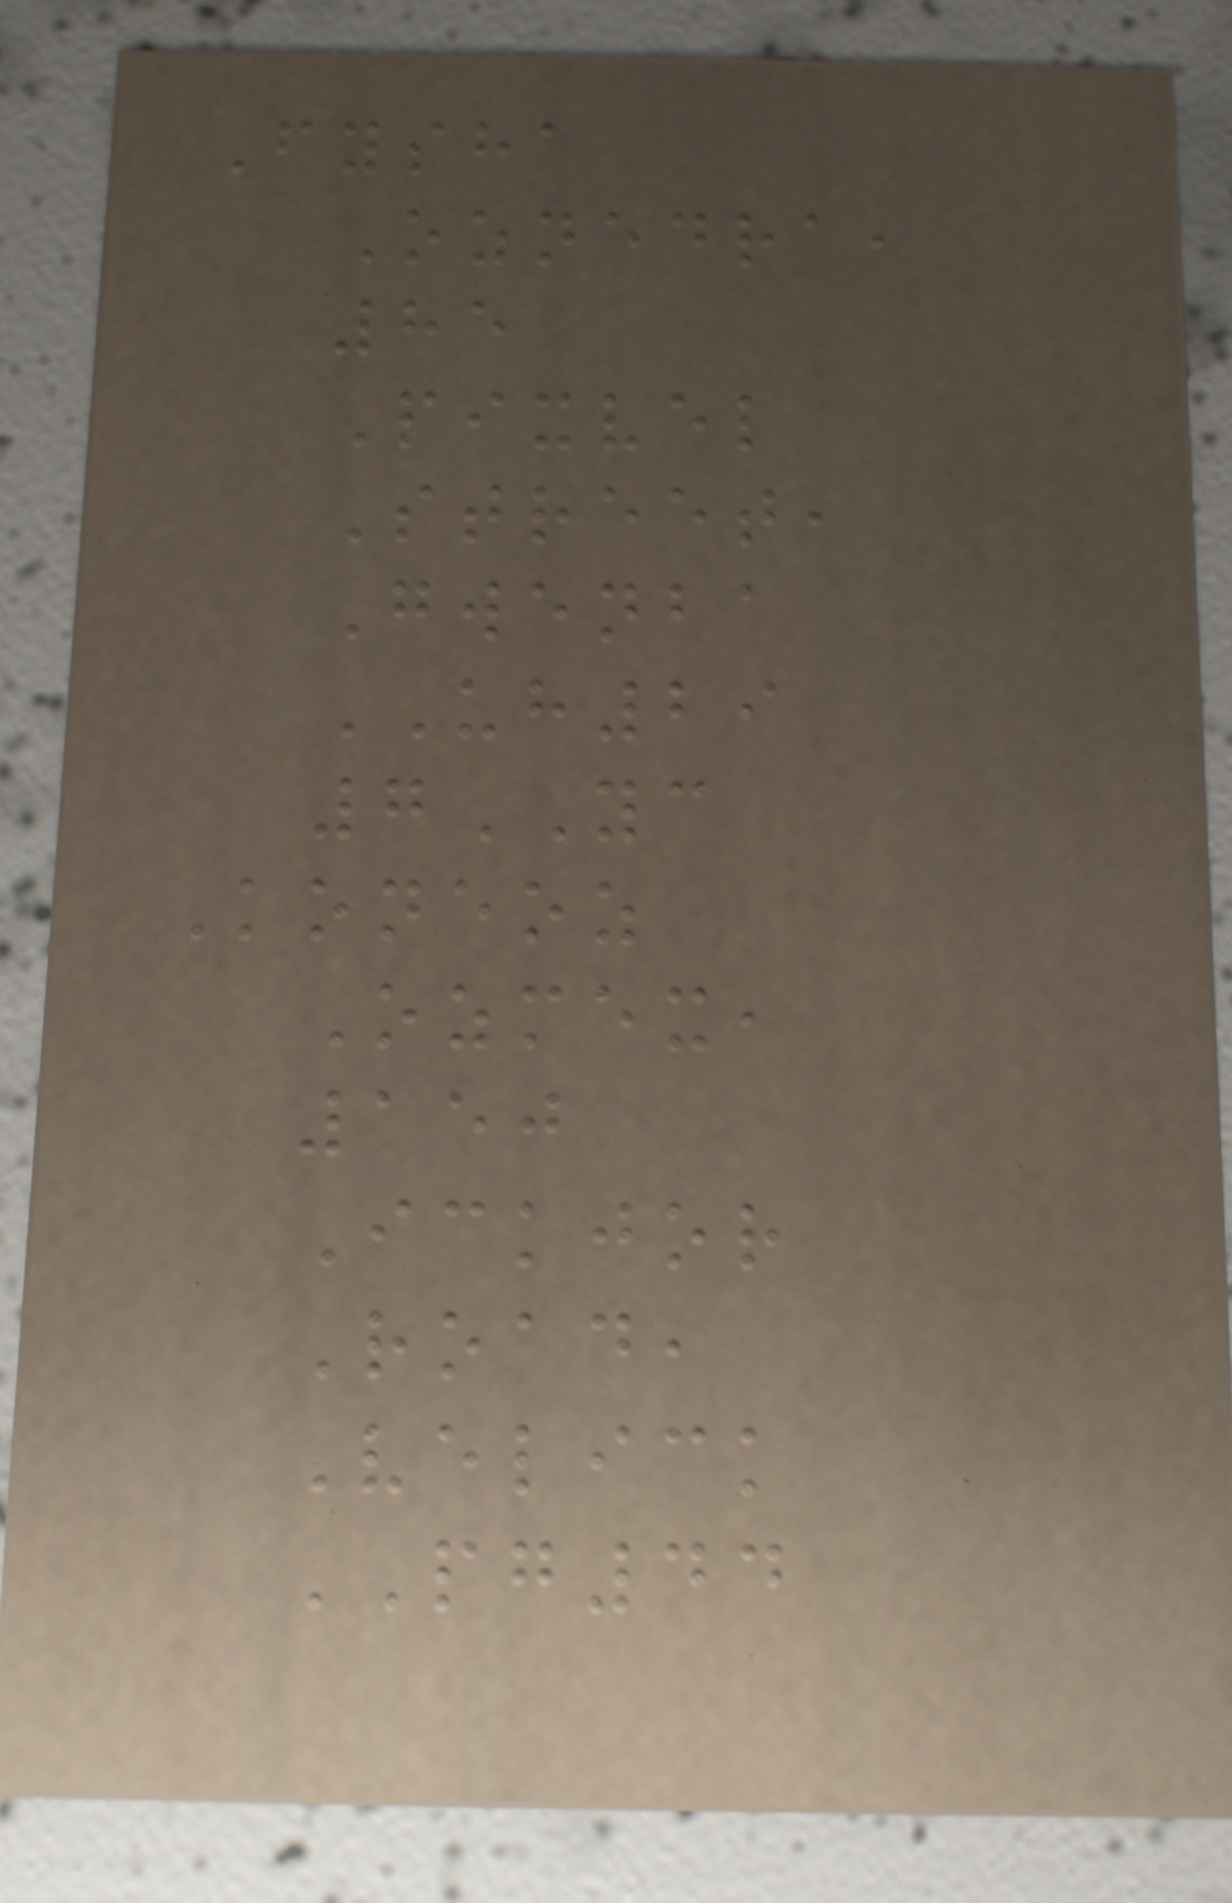Fysha
Oznedra,
85
Pixvel
Street,
Gwenba
UH29
7YC
Koneoz
Ozmex,
150
Ickjor
Road,
Velick
PG44
